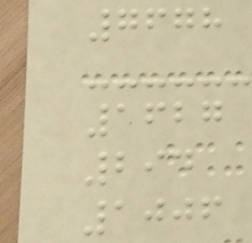7678
1627
294
1006
